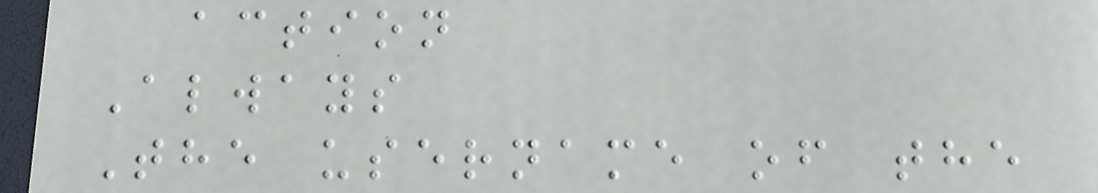action
Always
The username of the
